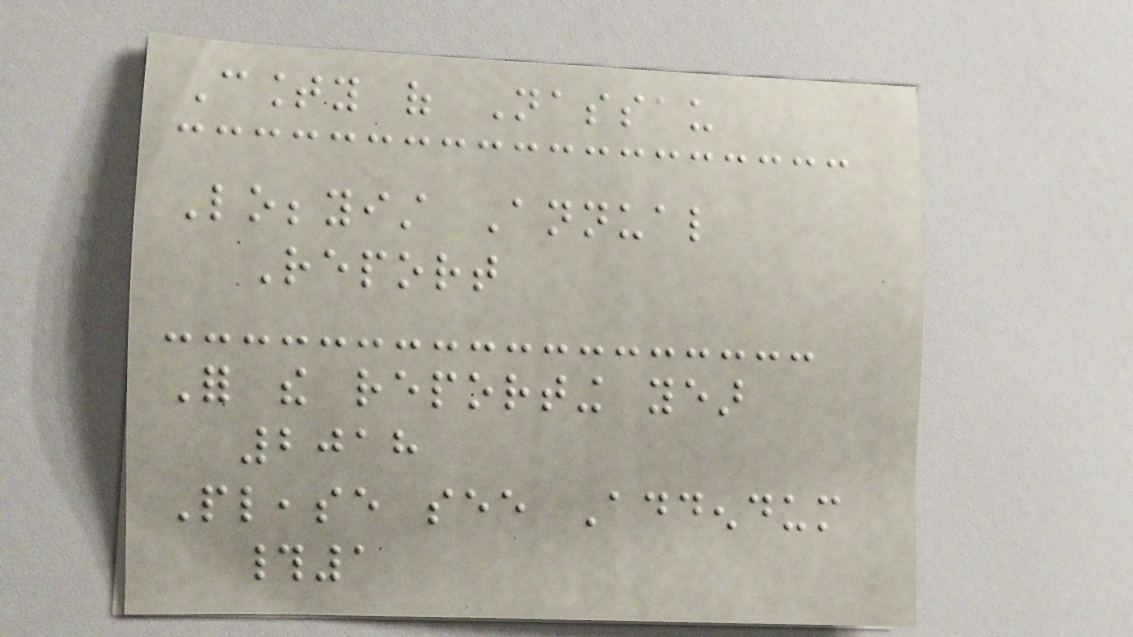County of Nassau
Lobbyist Annual
Report
For the reporting year
2018
Please see Addendum
#1
